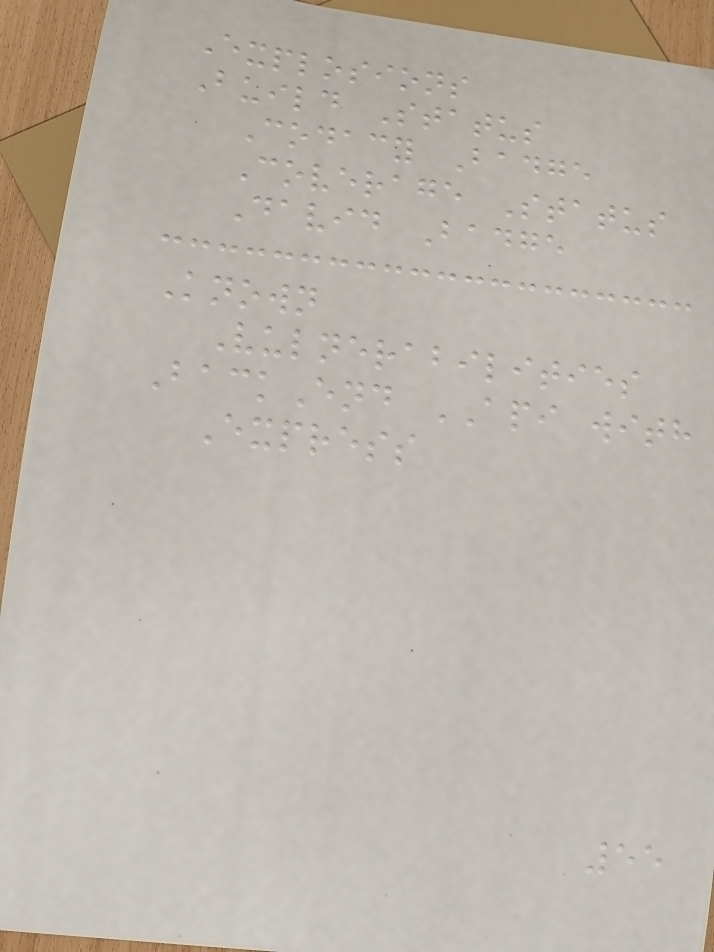Explosions
Build Status
Codacy Badge
Coverage Status
David Badge
Known
Vulnerabilities
BackEnd API with
Express
55
